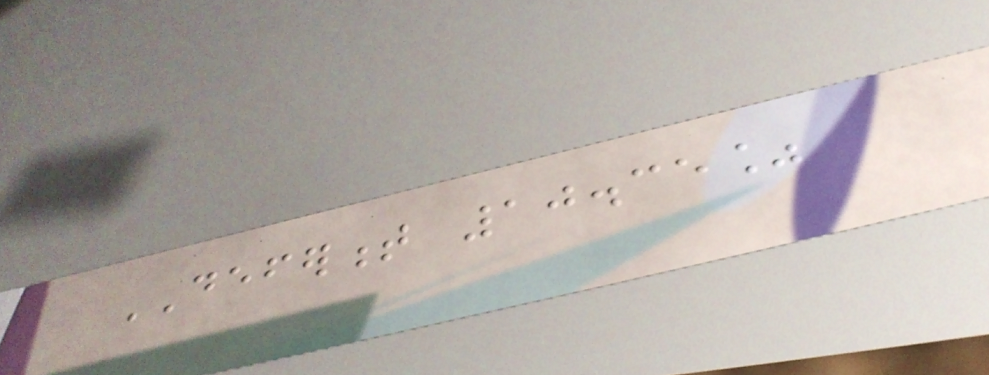DEFERMENT 10.35%
